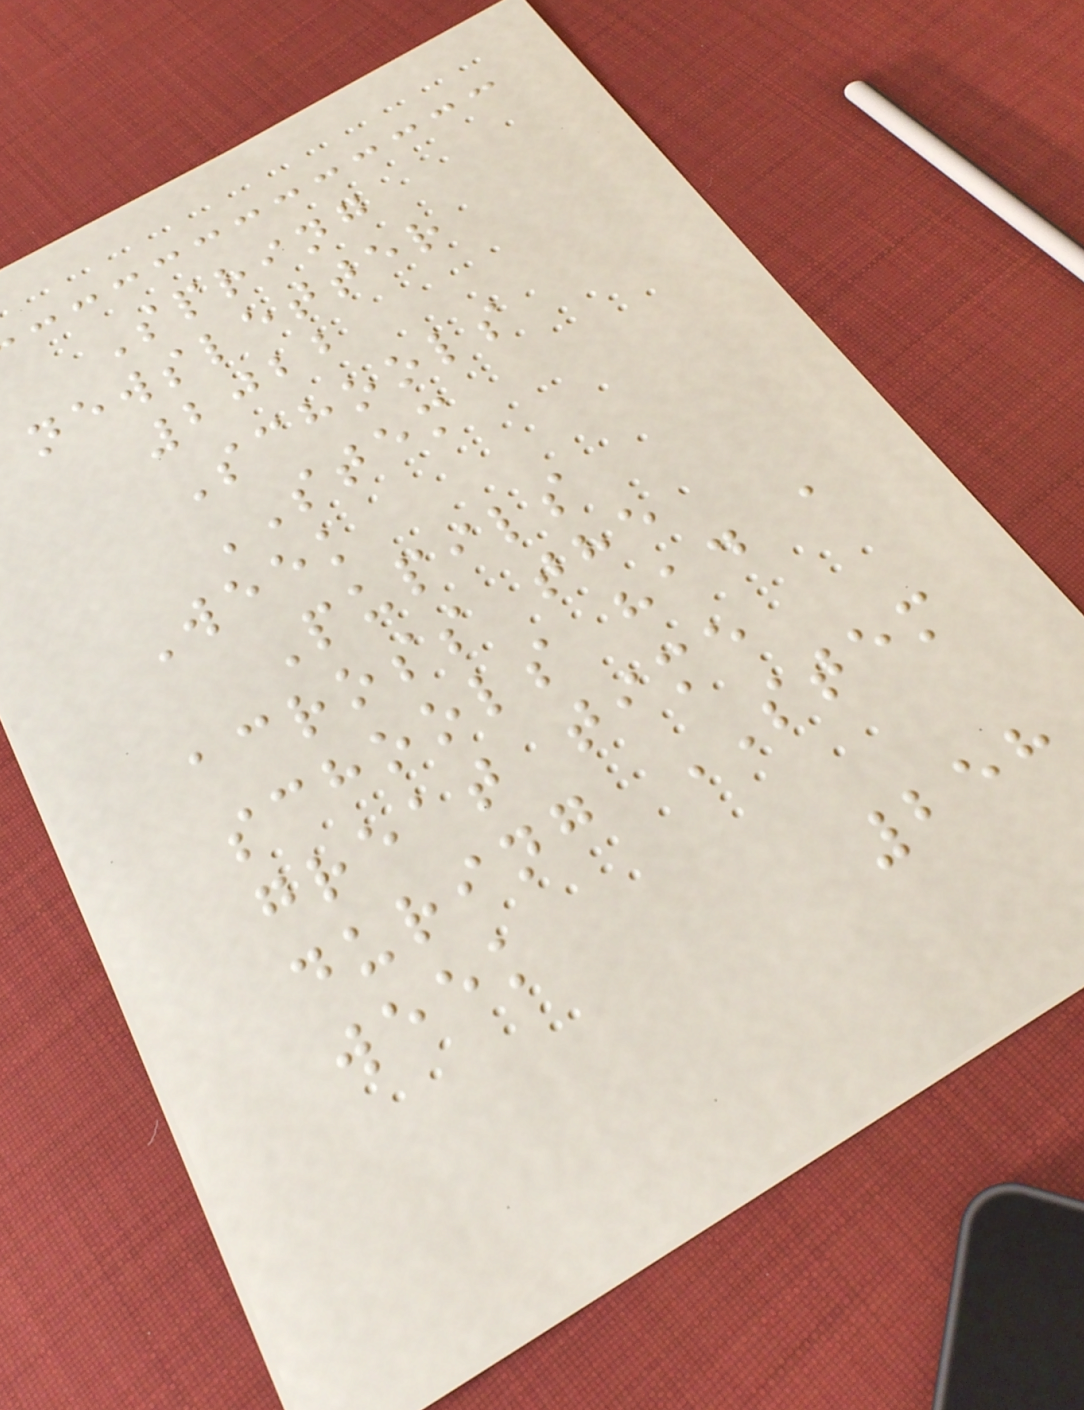Spring
newsletter
2022
Schools
STEM
Week
Pupils
across the
schools had a
great time
during STEM
week
258
